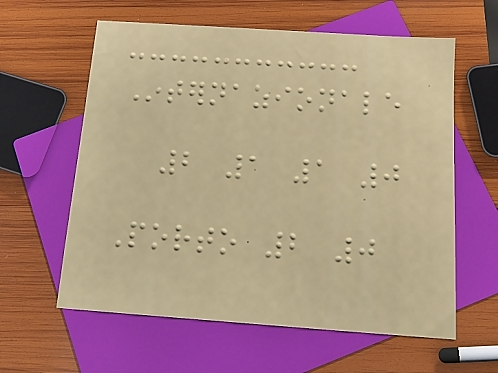Internazionale
2 1 1 0
Porto 2 0
